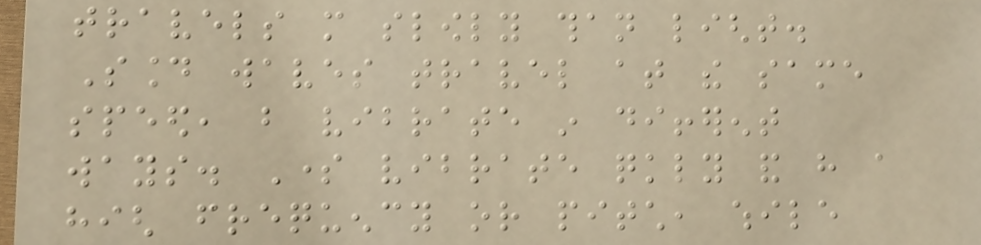travels more slowly than light.
Sound waves travel at the same
speed, but vibrate in different
ways. Some vibrate quickly and have a
high frequency or pitch, while
